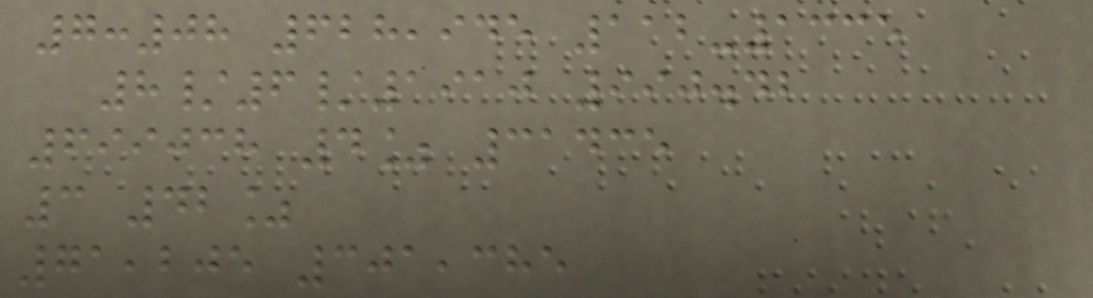7:08 628,945 112-1335
8/6/1910 990.42
699038 4% 31435
3 42%
71,205 301,385
